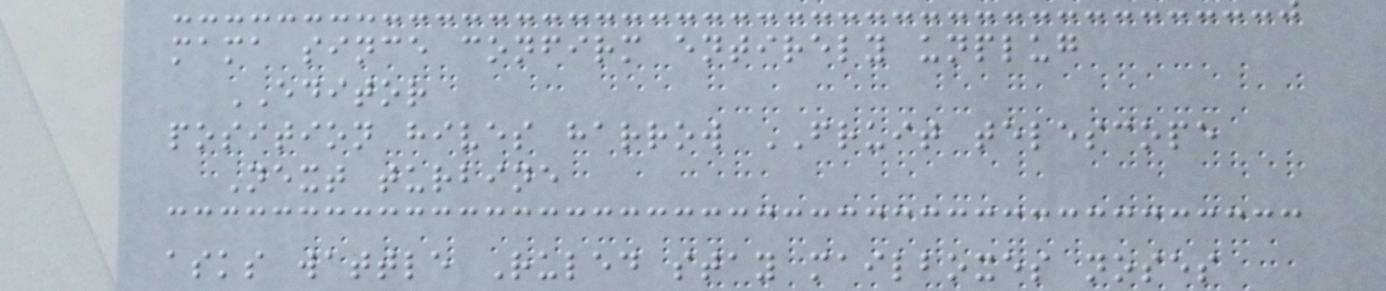mama since confirm entirely unplug
EDITOR
position hives harrow FRUIT telescope
Next turbine
asks wattle Ruled stay mailboxes noses
